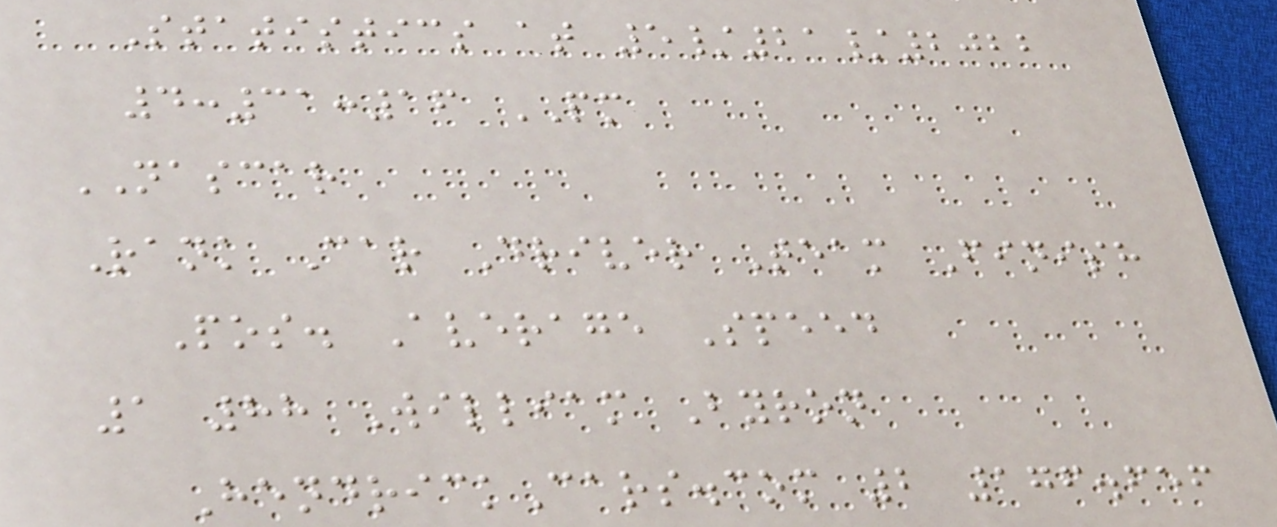Statistics at 5/21/2022
4:31:16 PM
NASCAR
Rank Car Driver Team Finish
Pos. Average Speed
1 88 William Byron
HendrickCars.com 2 176.656
